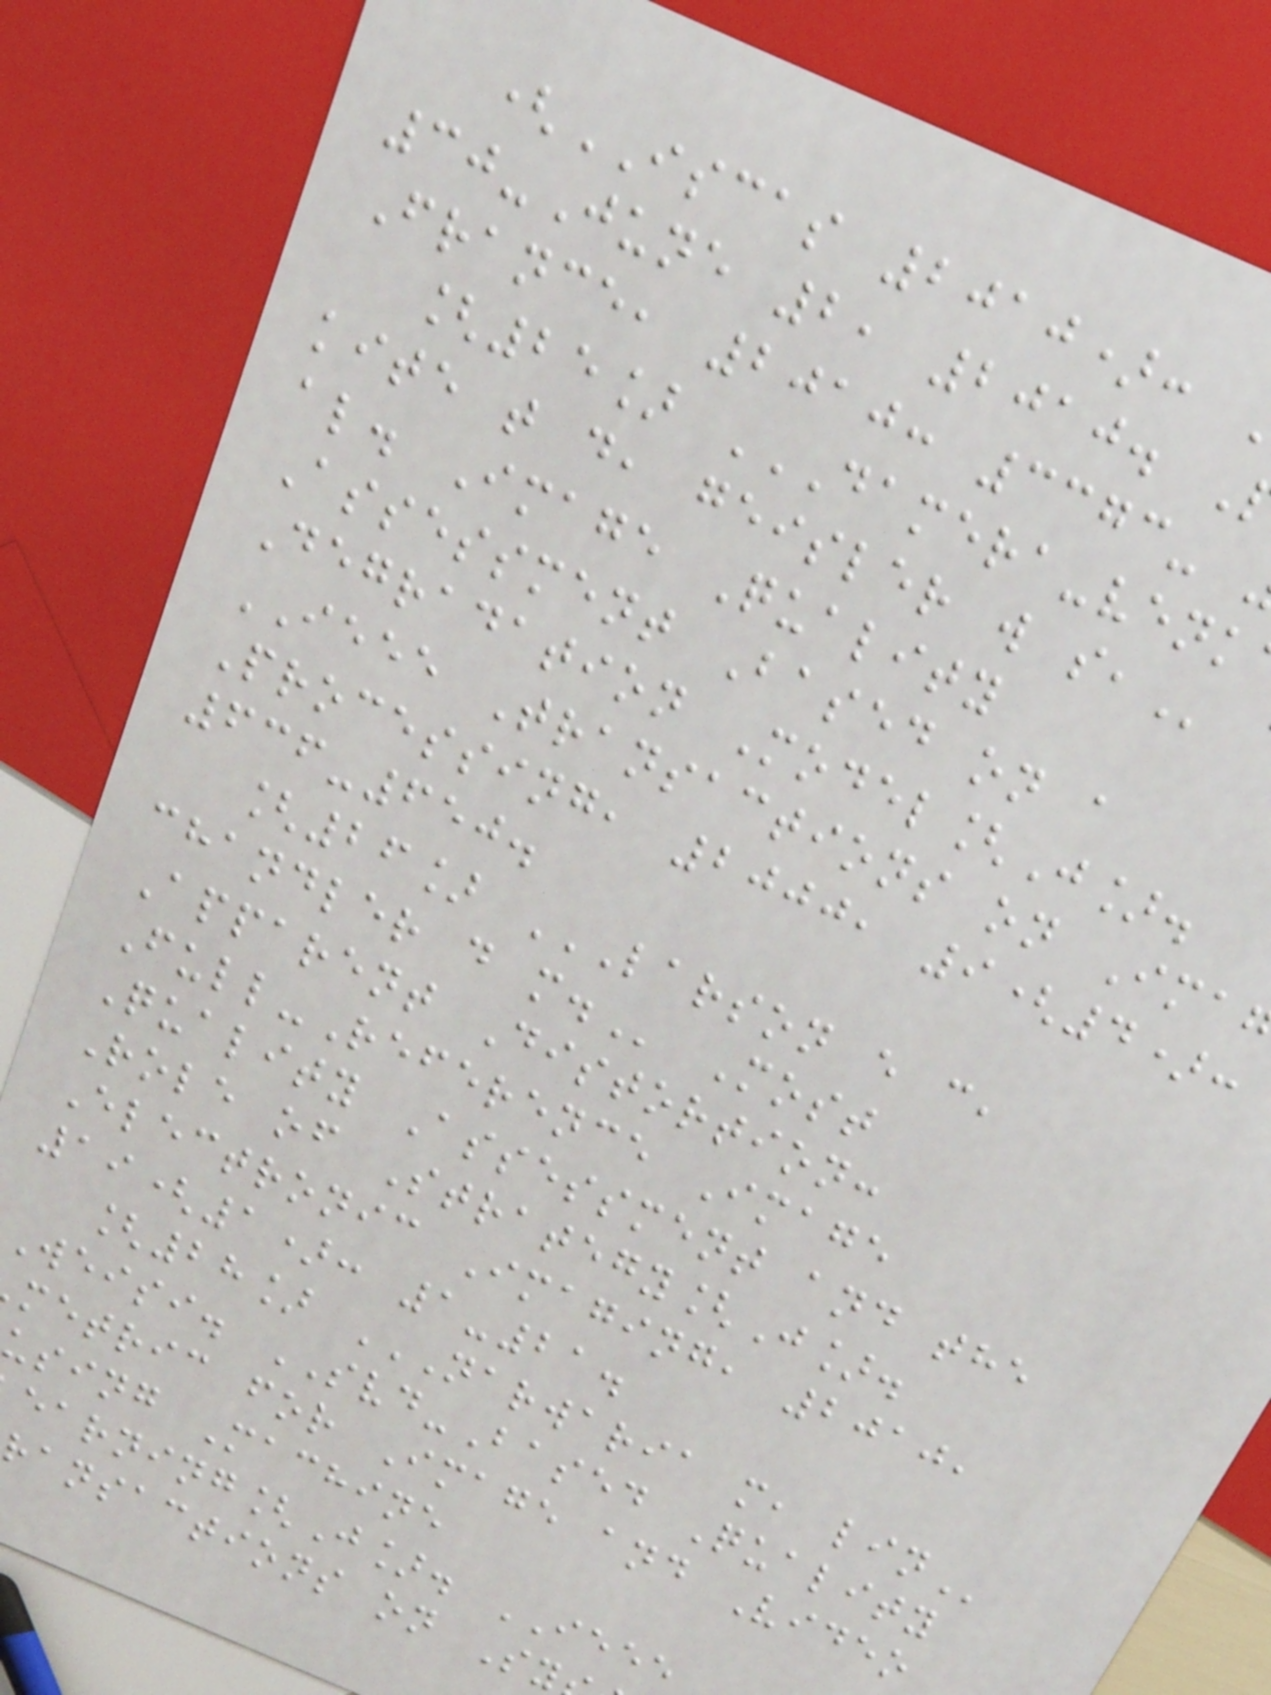(ISCAS 2010):
30-June 2, 2010.
France, 2010: 3373-
[25]
kite t d, geisler w
al. Image Quality
Assessment Based on a
Degradation Model[J].
IEEE Transactions on Ima
Processing, 2000, 9(4):
636-650.
[26] LARSON E C,
chandler d
Apparent Distortion:
Full-Reference Image
Quality Assessment and the
Role of Strategy[J].
Electronic Imaging, 2010,
19(1): 1-21.
[28] NARWARIA M, LIN
Weisi. SVD-Based Quality
metric for Image and Video
using Machine
earning[J]. IEEE
ransactions on Sy
